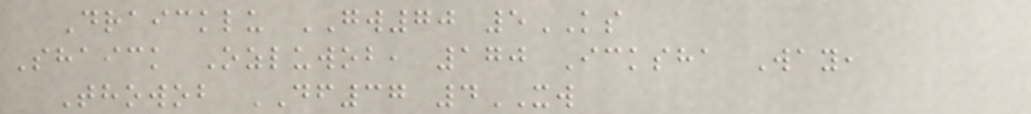Draicklu GW70 5KS
Shaick Ozluwob, 170 Icksha Way,
Thowob DF37 4XW
